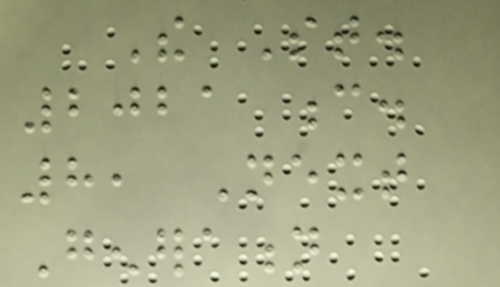The St.
2021 c.
8, Next
Generation
